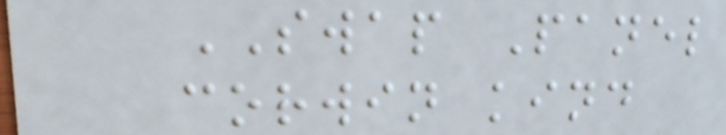SWAP Panel
corwin kind
